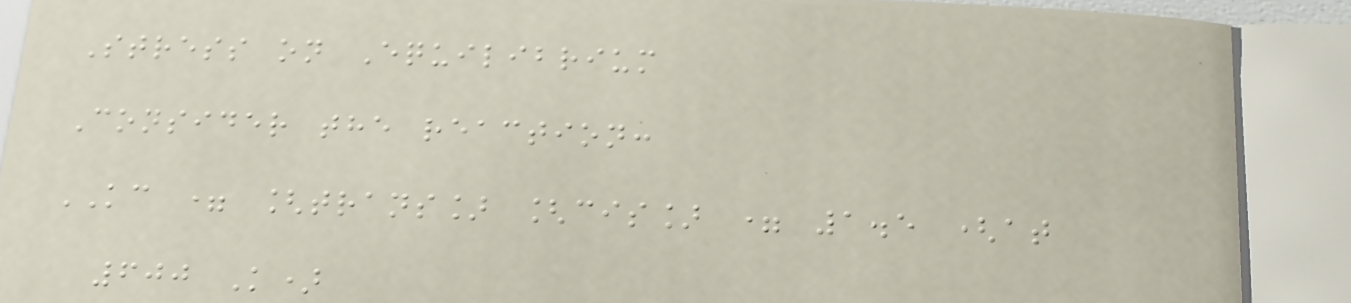Stress on Equilibrium
Consider the reaction:
KC = [trans] [cis] = 1.5 (at
600 K)
